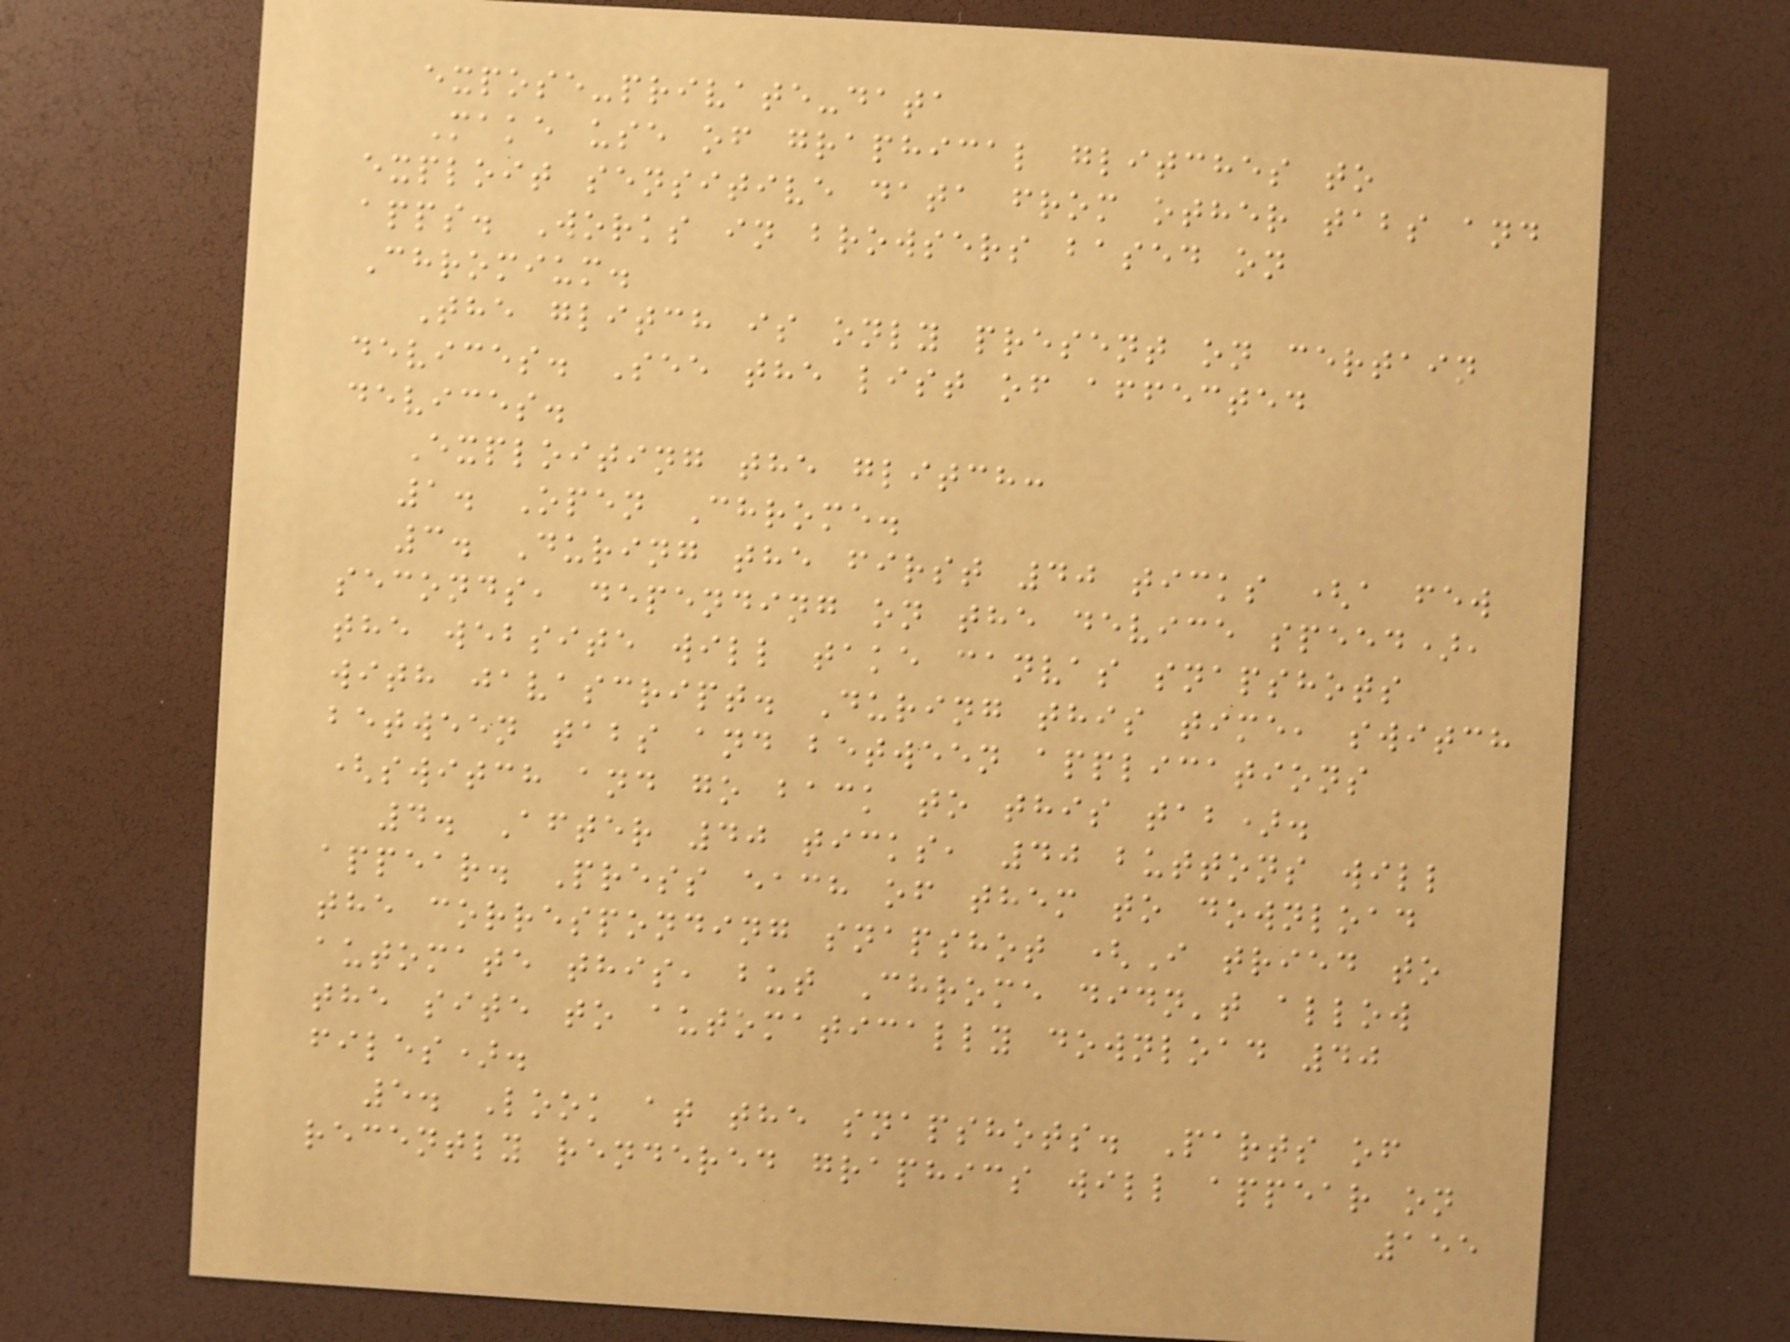expose-private-data
Make use of graphical glitches to
exploit sensitive data from other tabs and
apps. Works in browsers based on
Chromium.
The glitch is only present on certain
devices. See the list of affected
devices.
Exploiting the glitch:
1. Open Chrome.
3. During the first 40 ticks (a few
seconds, depending on the device speed),
the website will take canvas snapshots
with javascript. During this time, switch
between tabs and between applications
(switch and go back to this tab).
4. After 40 ticks, 40 buttons will
appear. Press each of them to download
the corresponding snapshot (I tried to
automate this, but Chrome didn't allow
the site to automatically download 40
files).
5. Look at the snapshots. Parts of
recently rendered graphics will appear on
155
